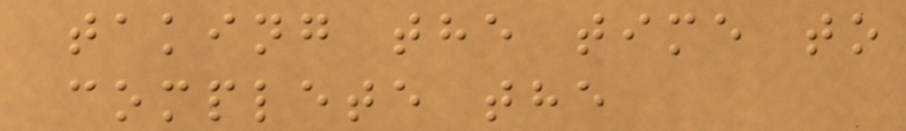taking the time to
complete the
